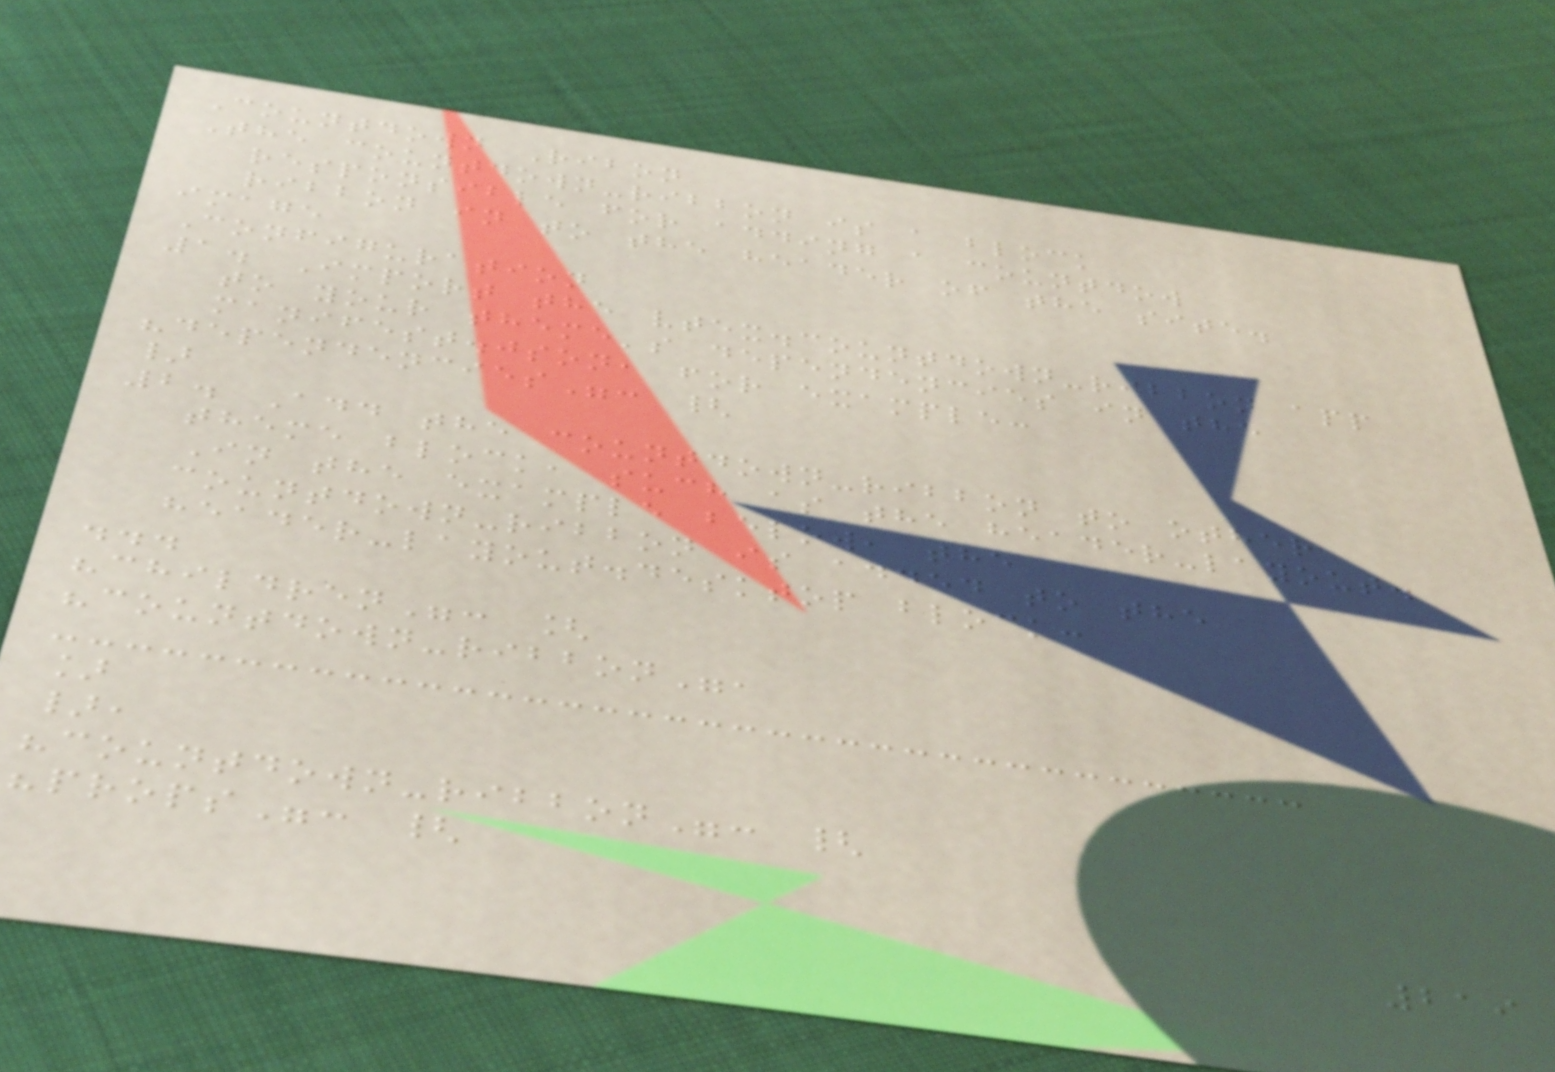Countdown Ribon
The countdown-ribbon is a block
responsible for adding a countdow
ribbon in to the header of the site.
image
Configuration
1. Import the vtex.countdown-ribbon app
to your theme's dependencies in the
manifest.json, for example:
"dependencies": {
}
2. Add the countdown-ribbon to other
theme block, such as the header-layout.
In the example below, the
countdown-ribbon is added to the
header-layout.desktop block:
...
"children": [
"countdown-ribbon",
]
},
"countdown-ribbon": {
"props": {
219
